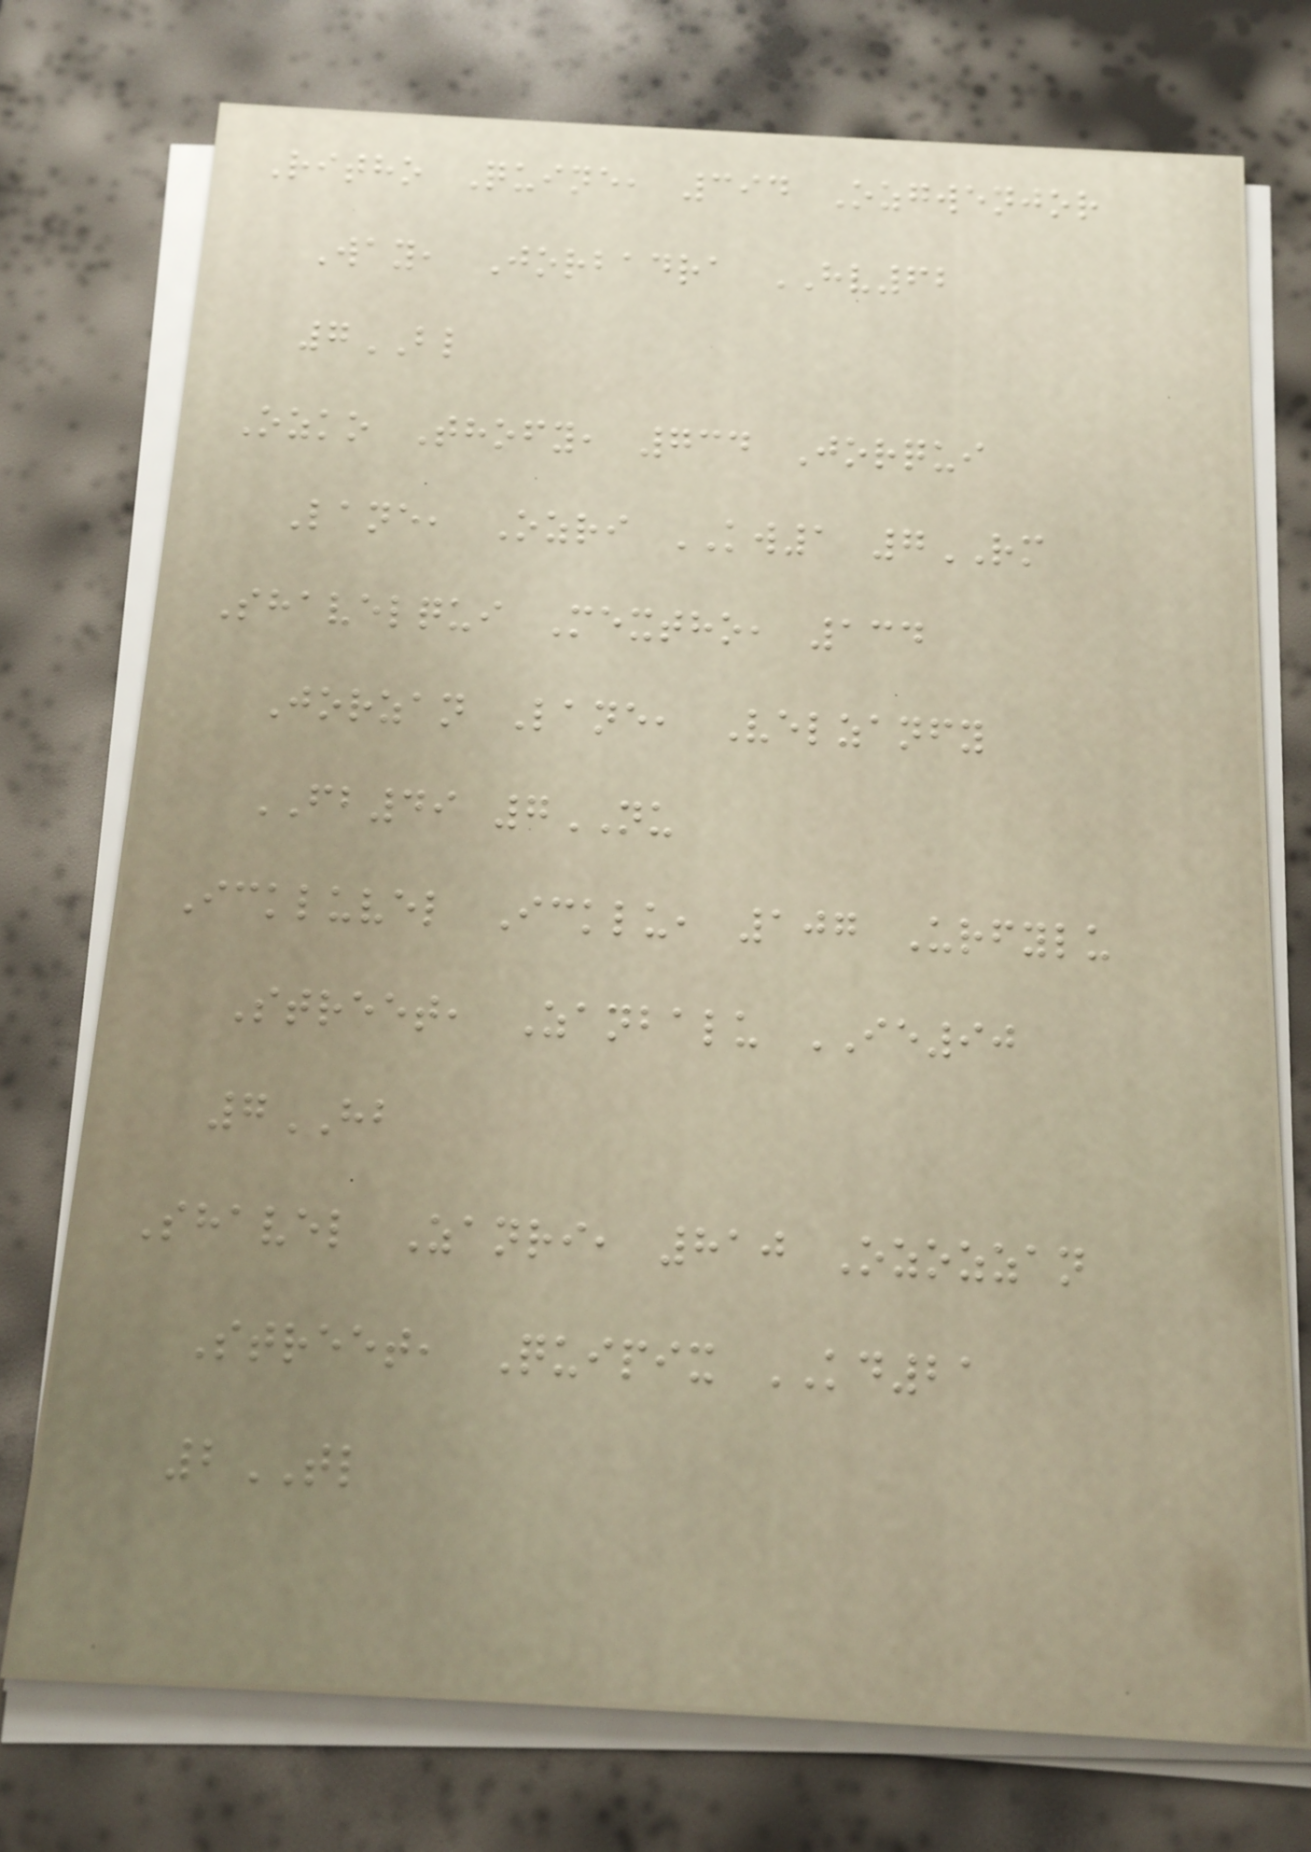Ritho Quine, 394 Ozgwenjor
Way, Jorbadra HV62
7BL
Ozko Thofy, 734 Jorqui
Lane, Ozri KW1 7RM
Shavelqui Mextho, 134
Jorzan Lane, Velzanfy
FB49 7NU
Ickluvel Icklu, 107 Urfylu
Street, Zanbalu IE90
7HB
Shavel Zanri, 810 Ozozzan
Street, Quipix KD21
2TL
